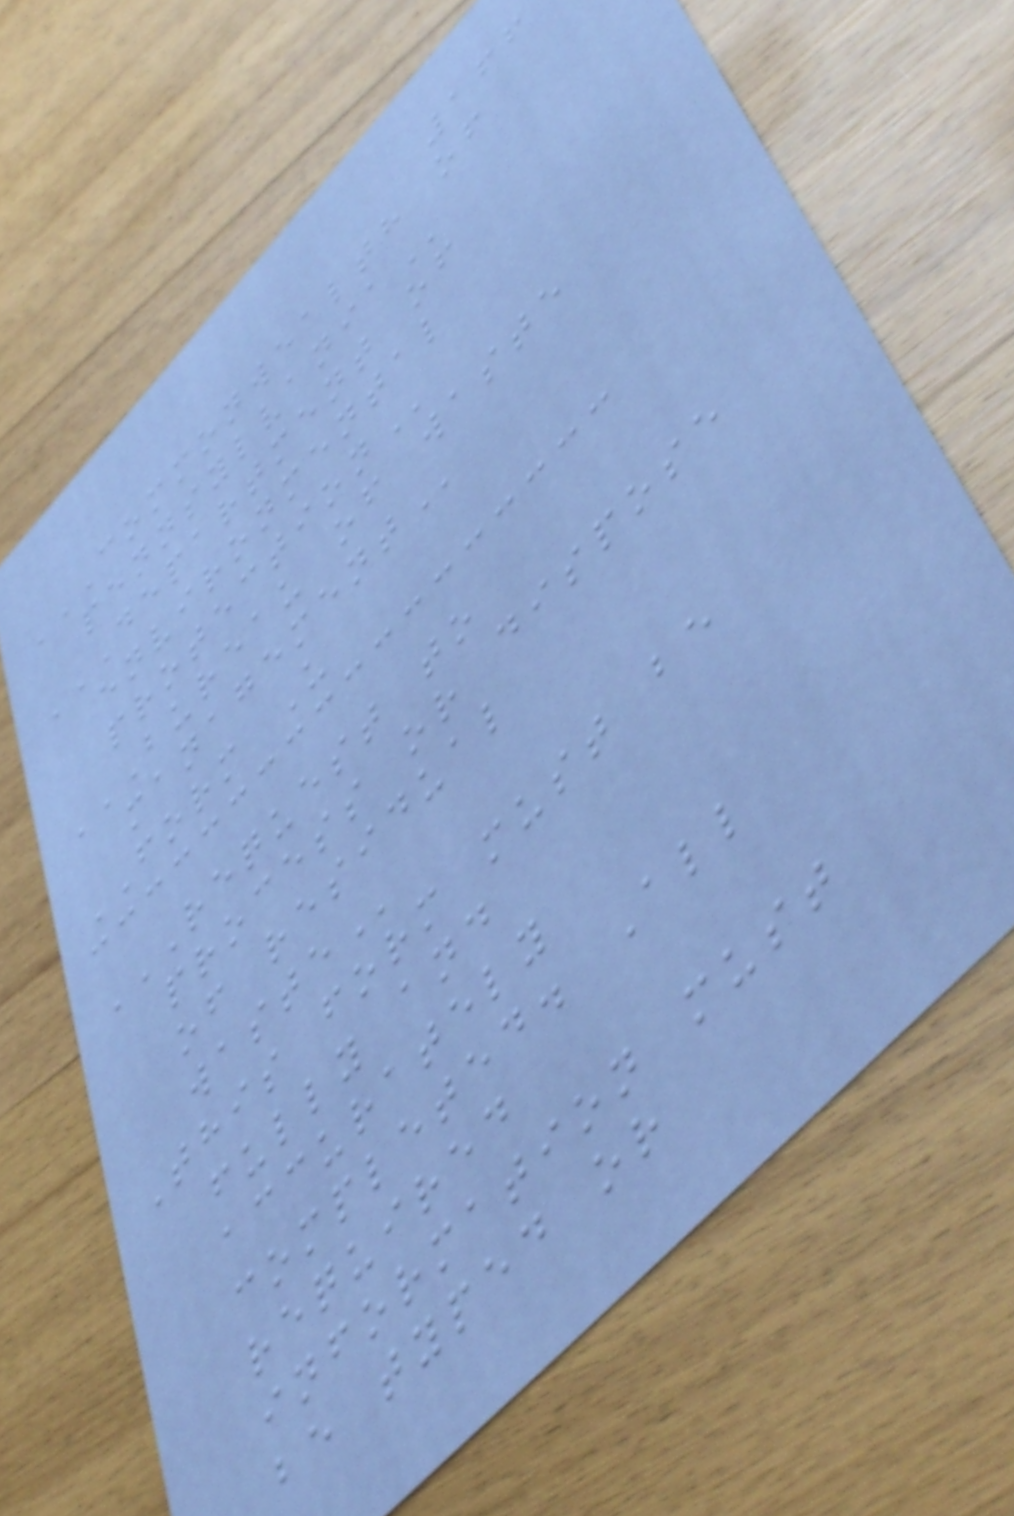166
COMMONWEALTH OF
PENNSYLVANIA
DEPARTMENT OF
ENVIRONMENTAL
PROTECTION
BUREAU OF WASTE
MANAGEMENT
FORM U
REQUEST TO
PROCESS OR DISPOSE
OF RESIDUAL
WASTE
This form must be
fully and
accurately
completed. All
required
information must
be typed or
